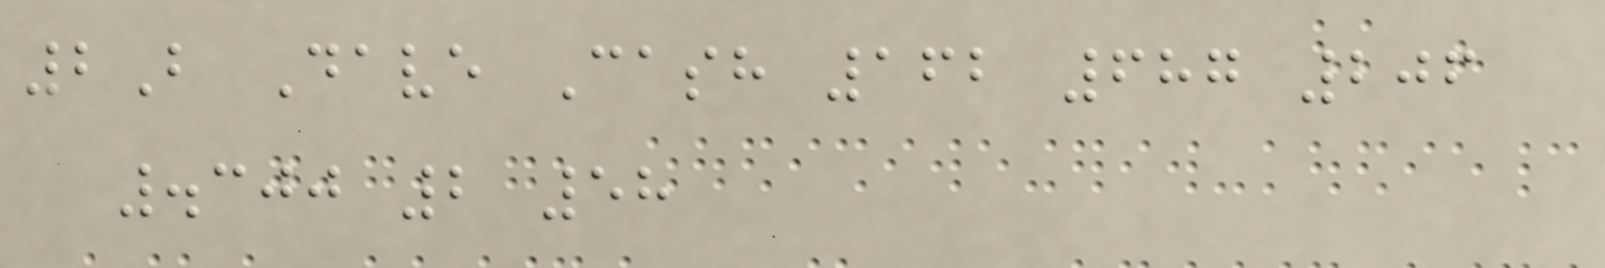2B Dave Cash 162 687 206
.300 2 58
